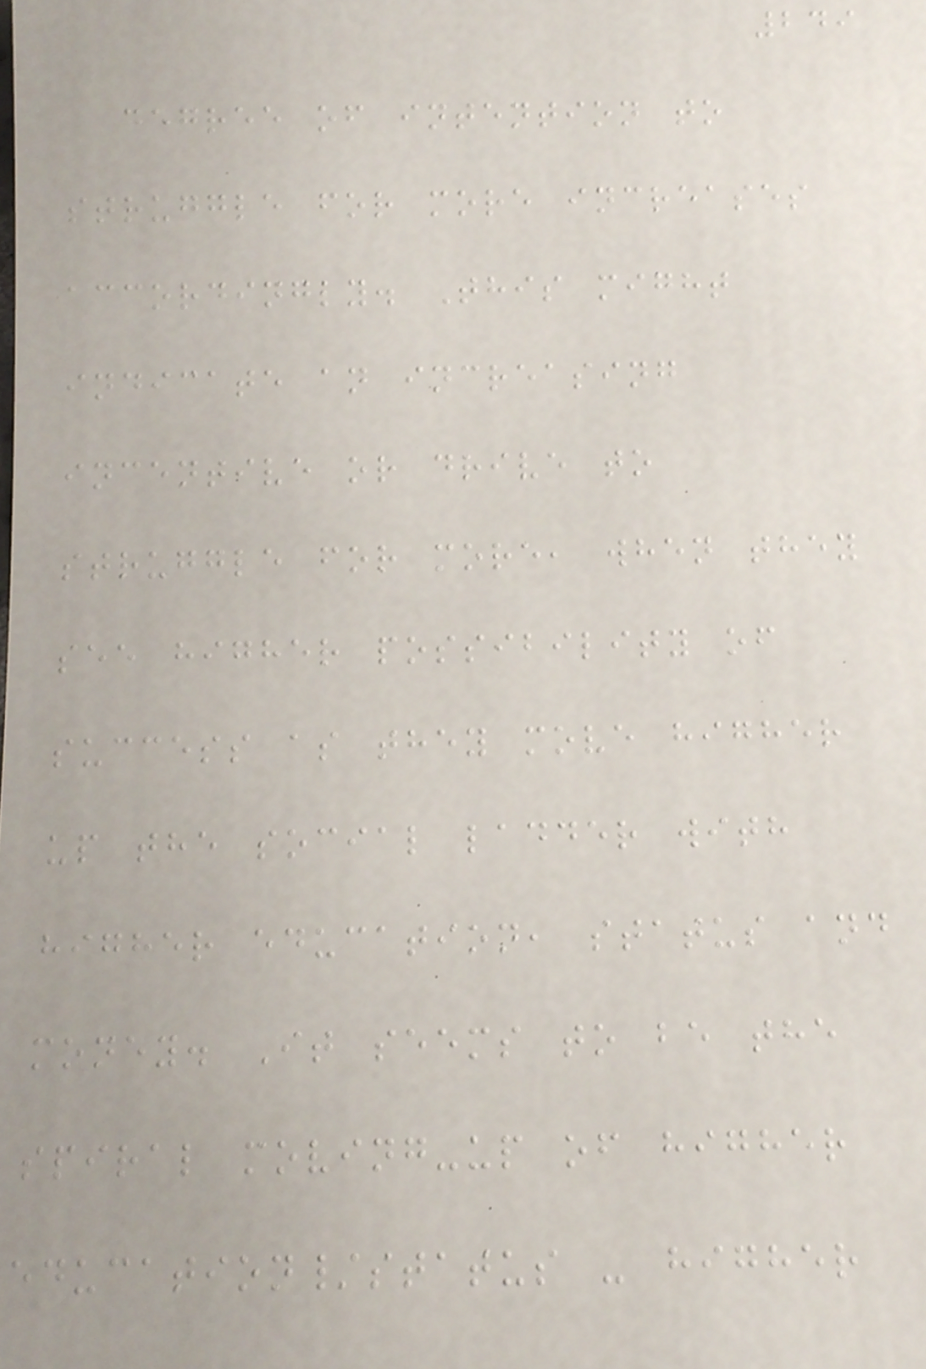249
degree of intention to
struggle for more increases
accordingly. This might
indicate an increasing
incentive or drive to
struggle for more, when they
see higher possibility of
success as they move higher
up the social ladder with
higher education, status and
money. It seems to be the
spiral moving-up of higher
education/status - higher
